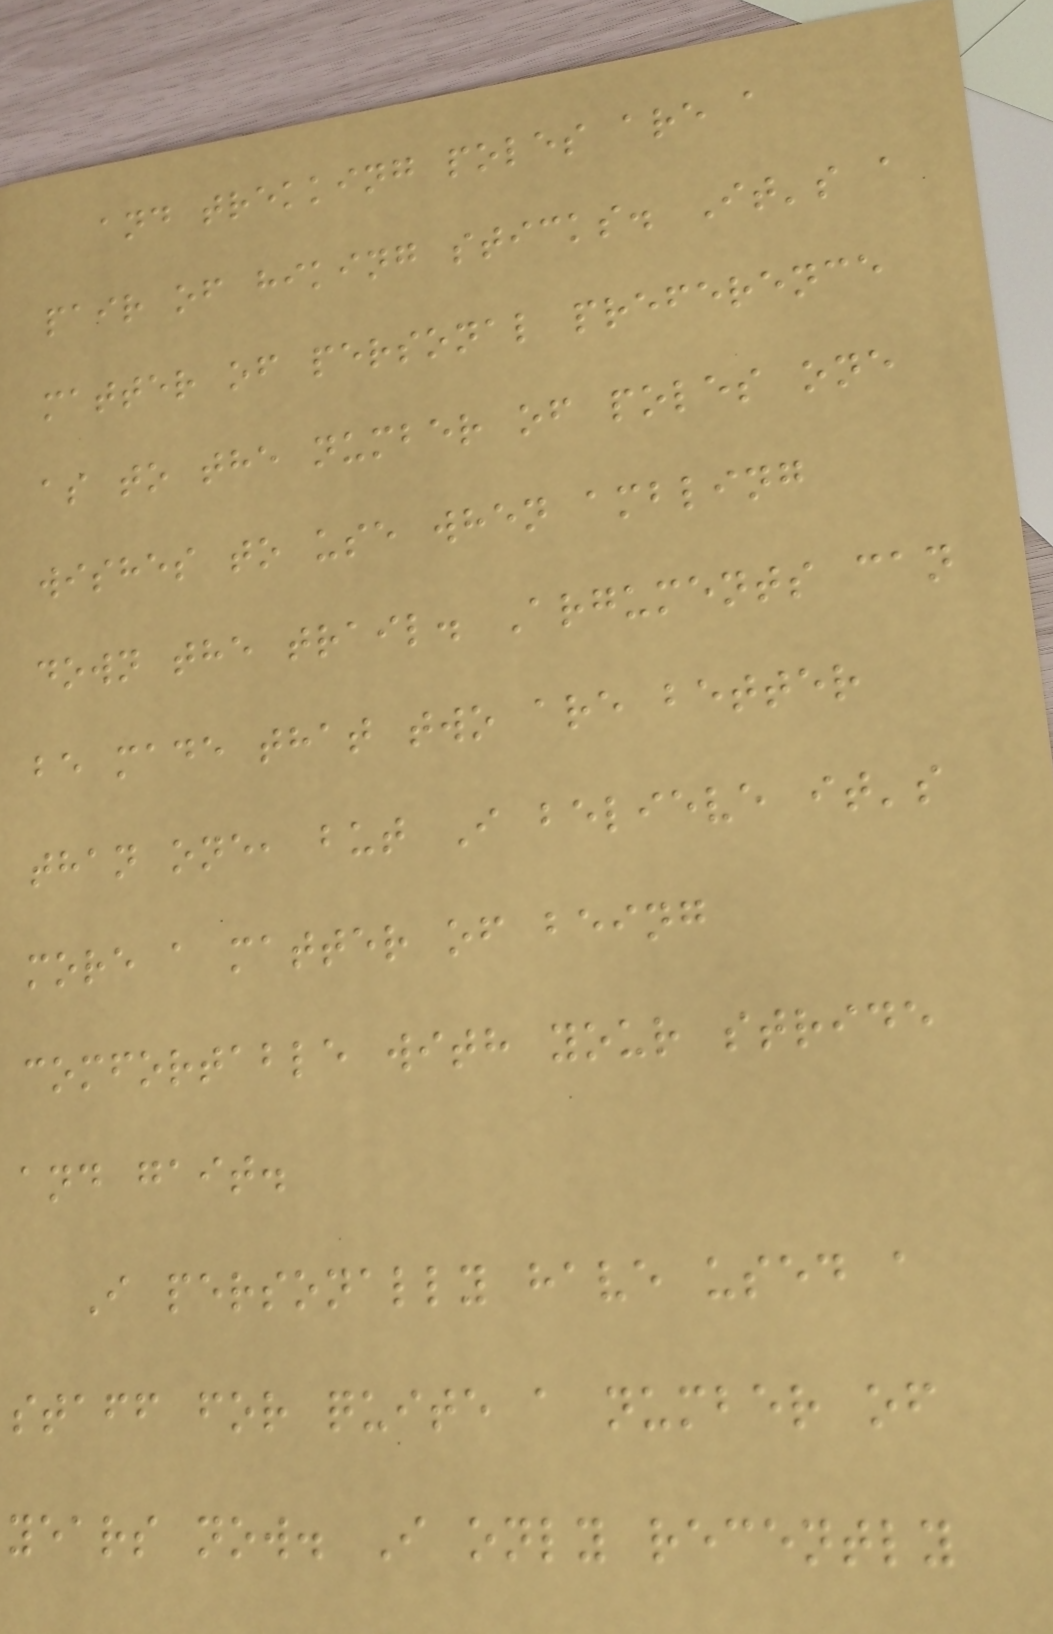and trekking poles are a
pair of hiking sticks. It's a
matter of personal preference
as to the number of poles one
wishes to use when ambling
down the trail. Arguments can
be made that two are better
than one, but I believe it's
more a matter of being
comfortable with your stride
and gait.
I personally have used a
staff for quite a number of
years now. I only recently
